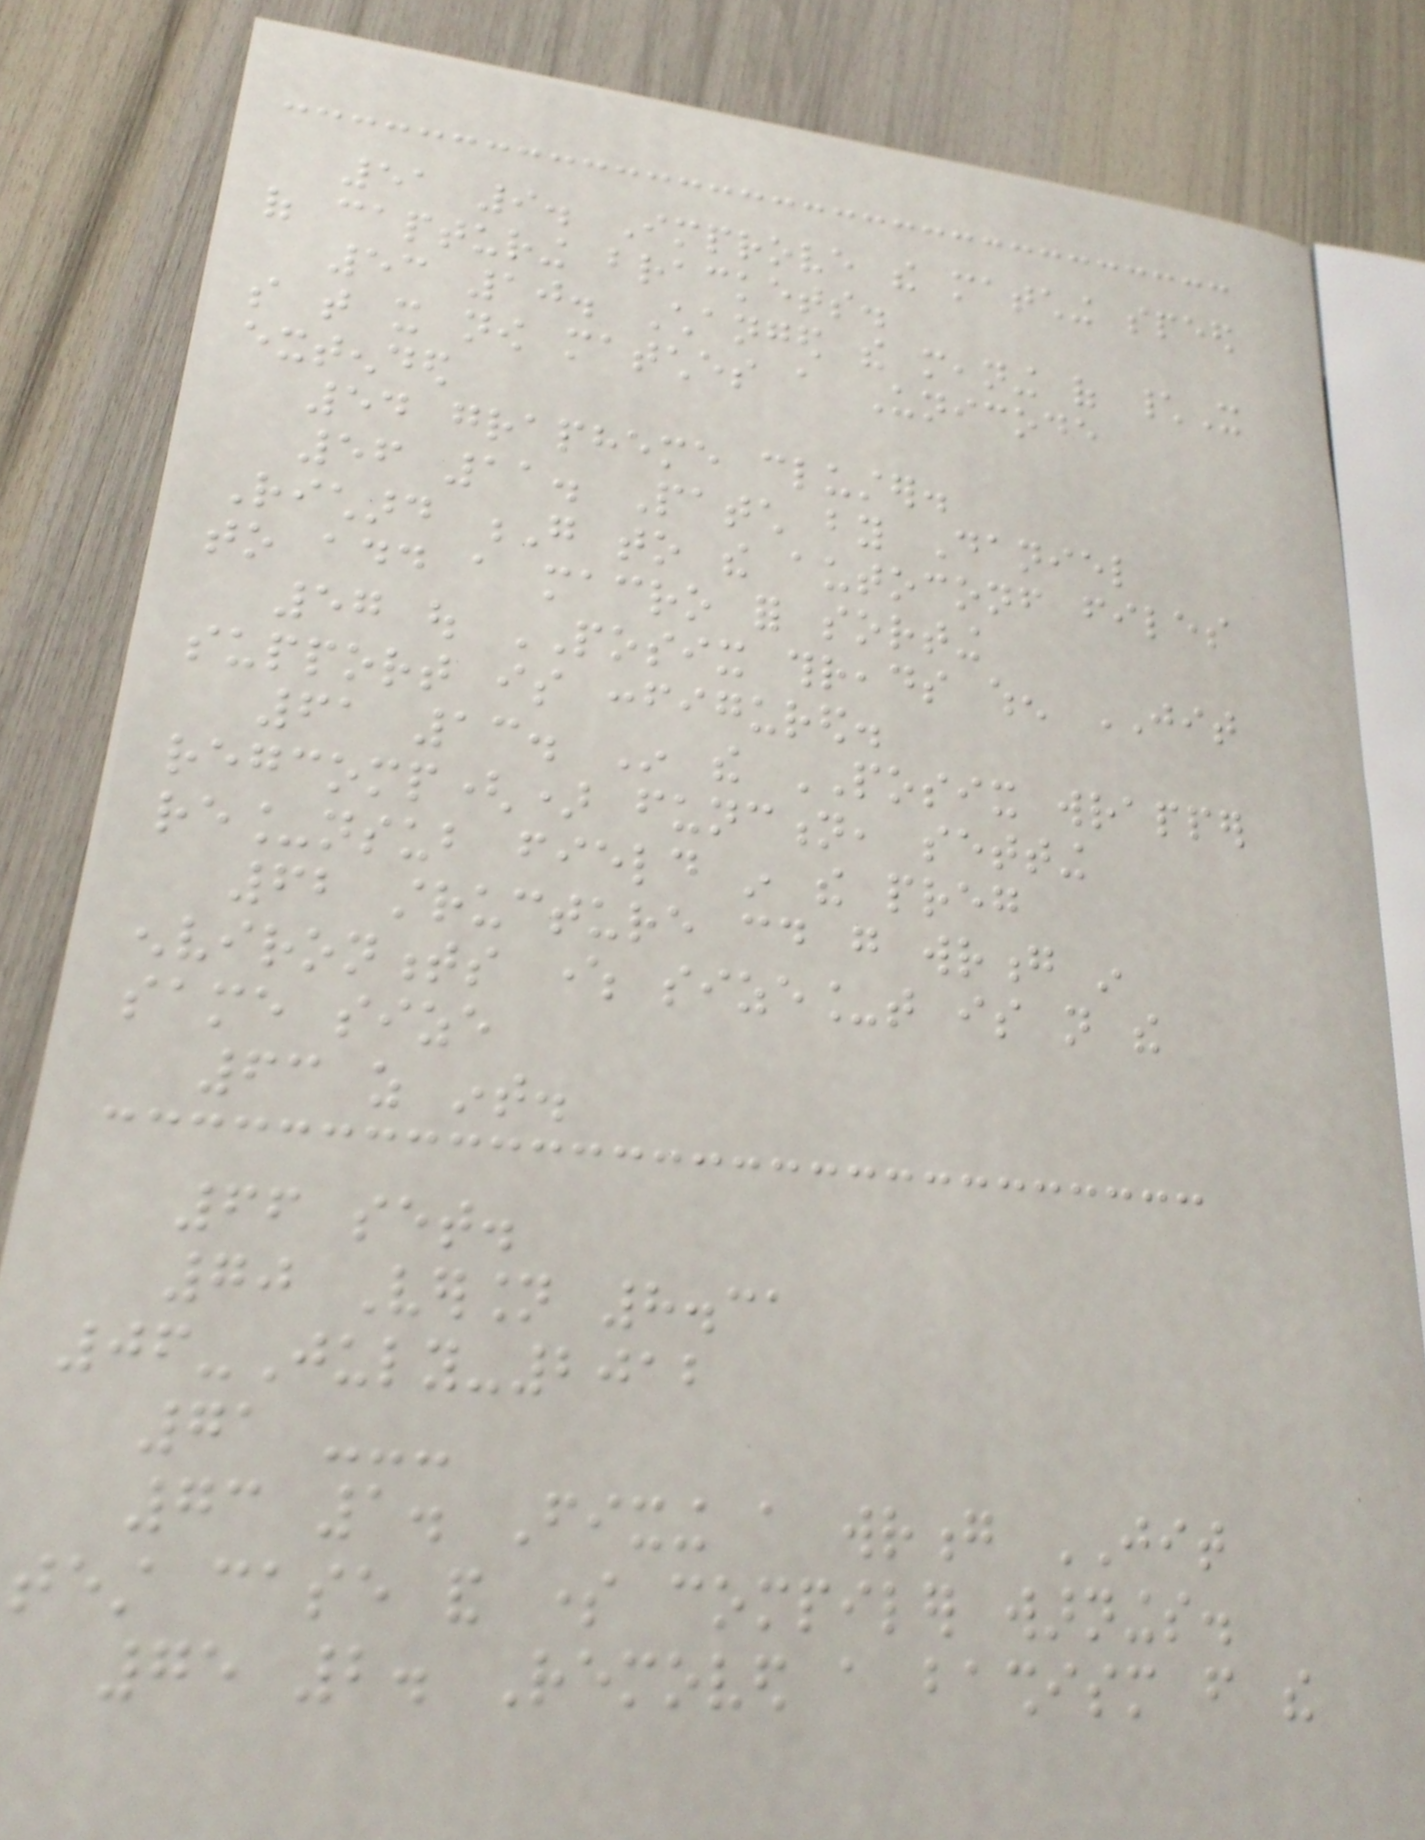51 9. Improve the matching speed
of capturing brackets.
53 10. Changed the meaning of \X
so that it now matches a Unicode
extended
54 grapheme cluster.
56 11. Patch by Daniel
Richard G to the autoconf files
to add a macro for sorting
57 out POSIX threads when JIT
support is configured.
61 13. In the POSIX wrapper
regcomp() function, setting
re_nsub field in the preg
62 structure could go wrong in
environments where size_t is not the
same size
63 as int.
66 set.
70 Version 8.31
06-July-2012
71 ---
73 1. Fixing a wrong JIT
test case and some compiler warnings.
75 2. Removed a bashism from the
